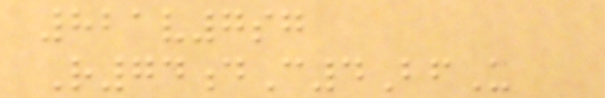821v7sg
R74dC4BfU
